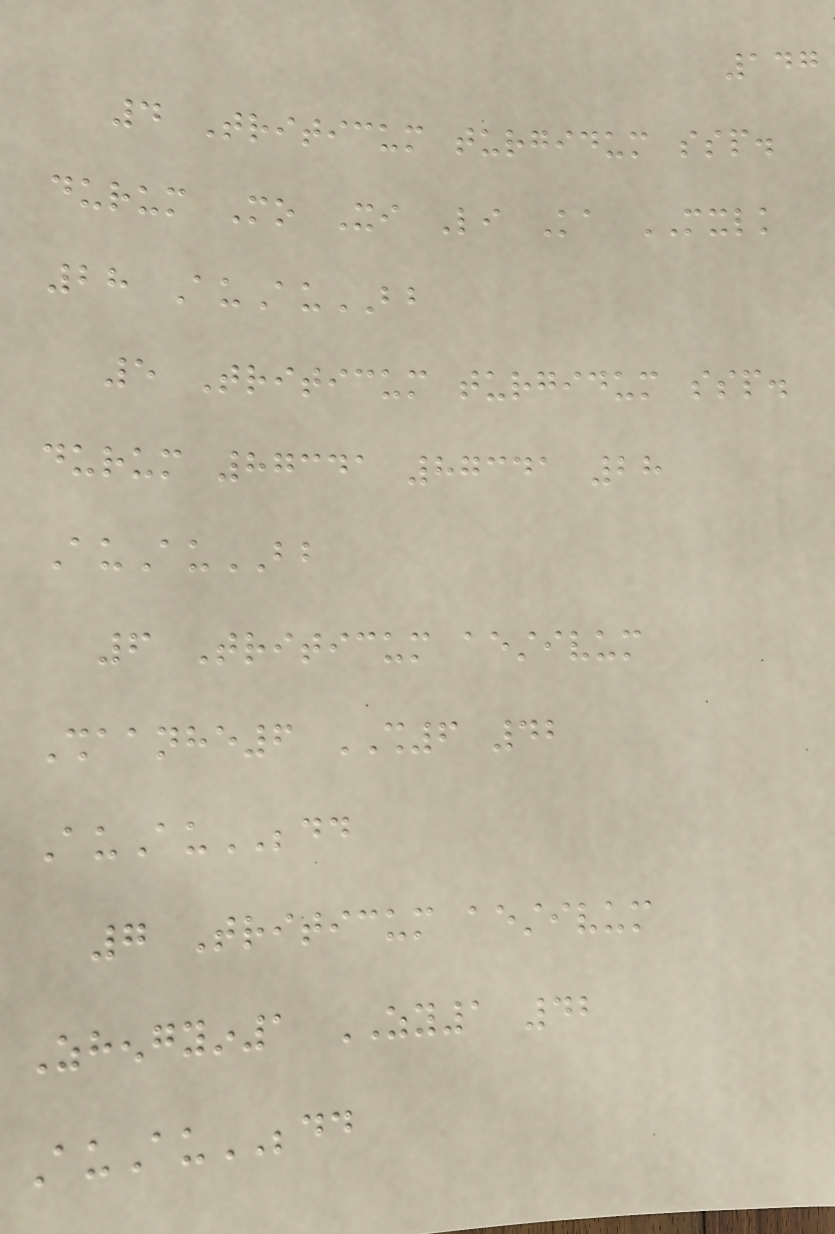147
4 Triticum turgidum ssp.
durum Mo Xi Li Ka MXLK
28 AuAuBB
5 Triticum turgidum ssp.
durum 87341 87341 28
AuAuBB
6 Triticum aestivum
Shaanhe6 SH6 42
AuAuBBDD
7 Triticum aestivum
Zhengyin1 ZY1 42
AuAuBBDD
